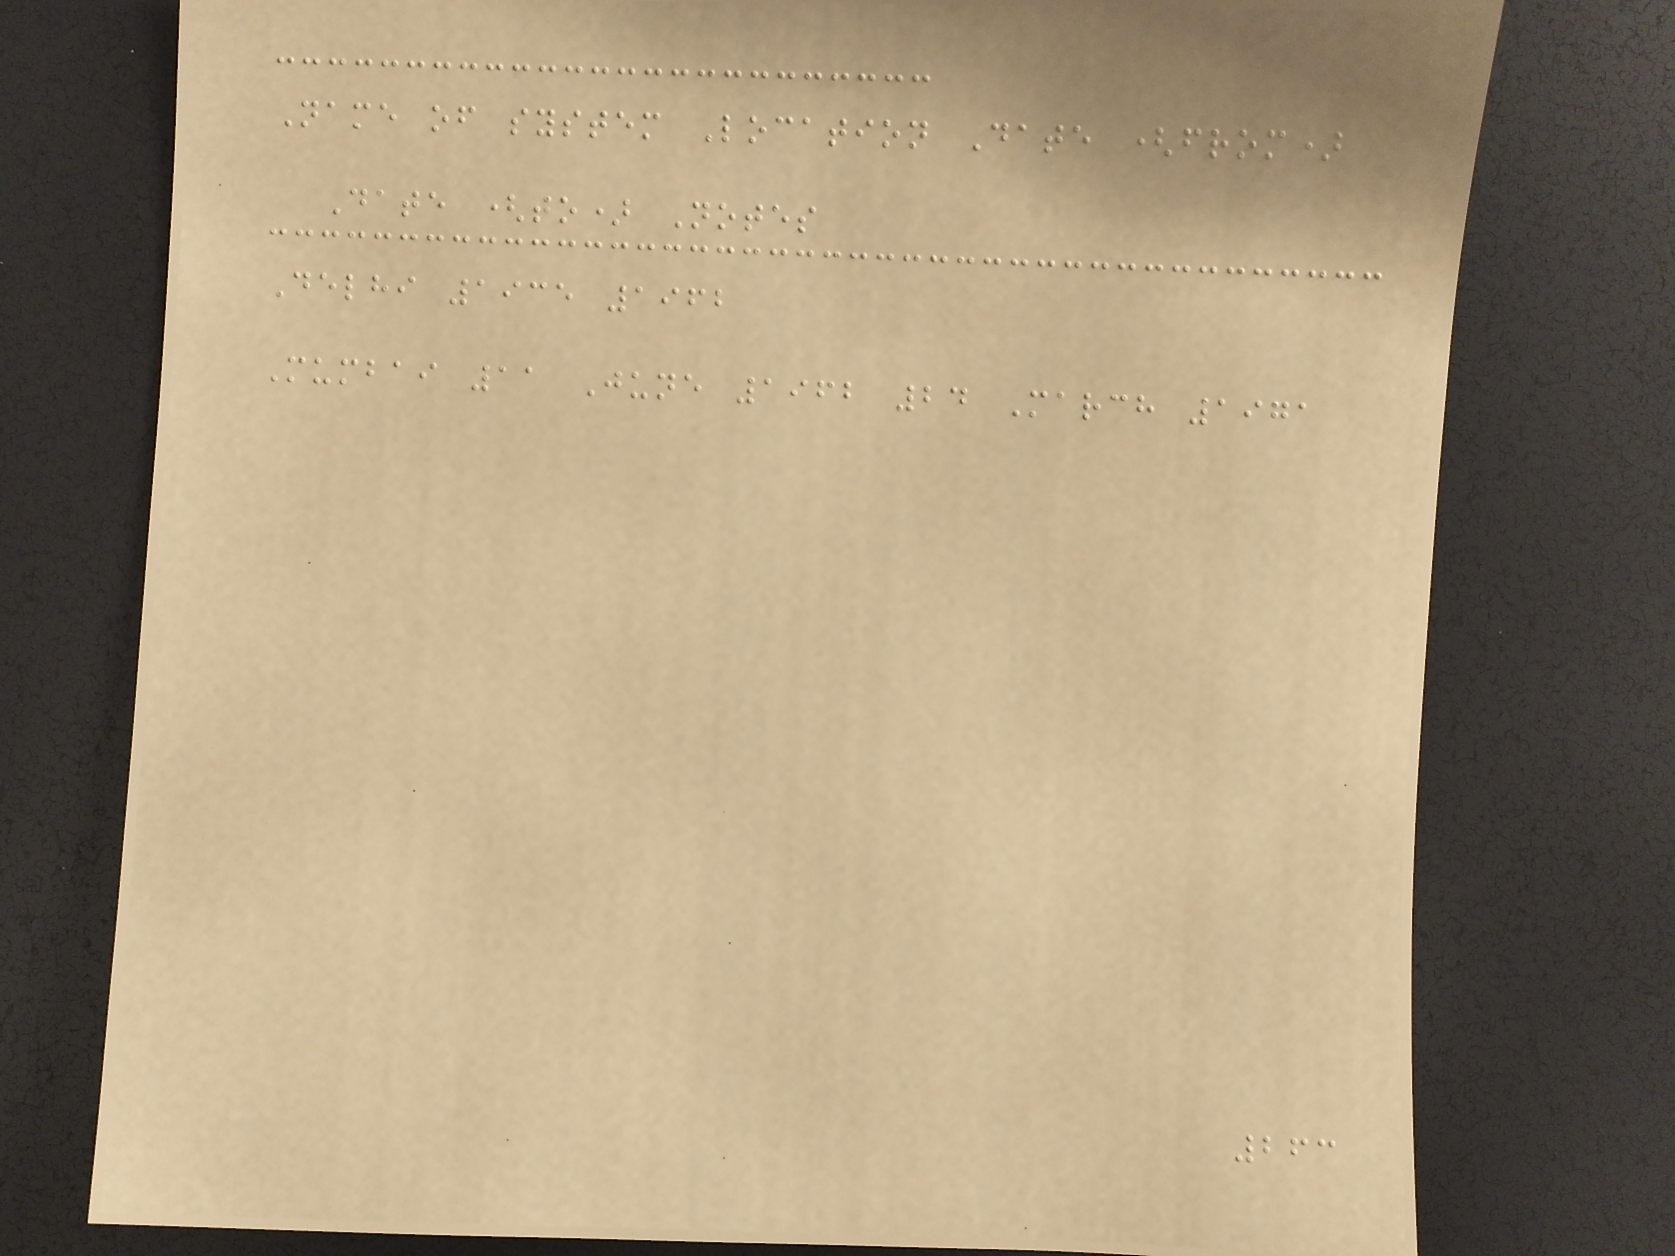Name of system Location Date (from)
Date (to) Notes
Delhi 1935 1962
Mumbai 11 June 1962 24 March 1971
263
